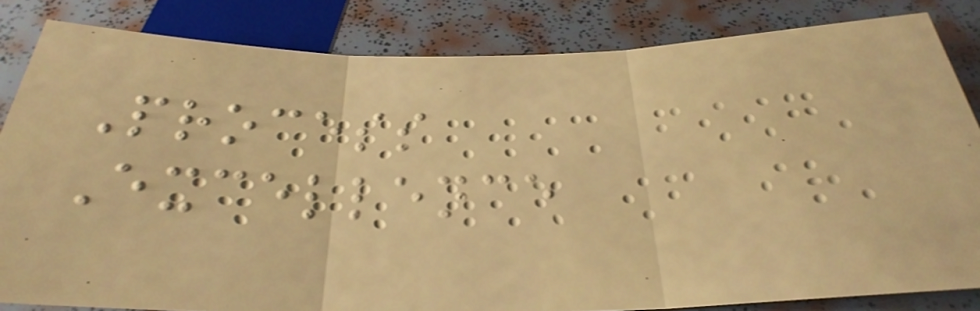Process
Excellence
